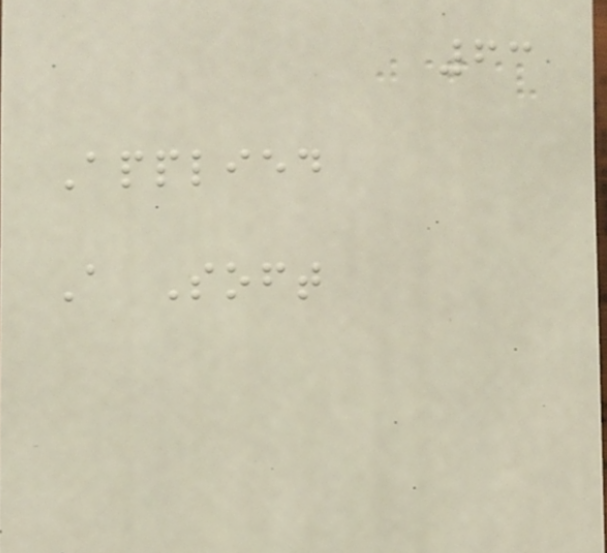63
Applied
A Soft
